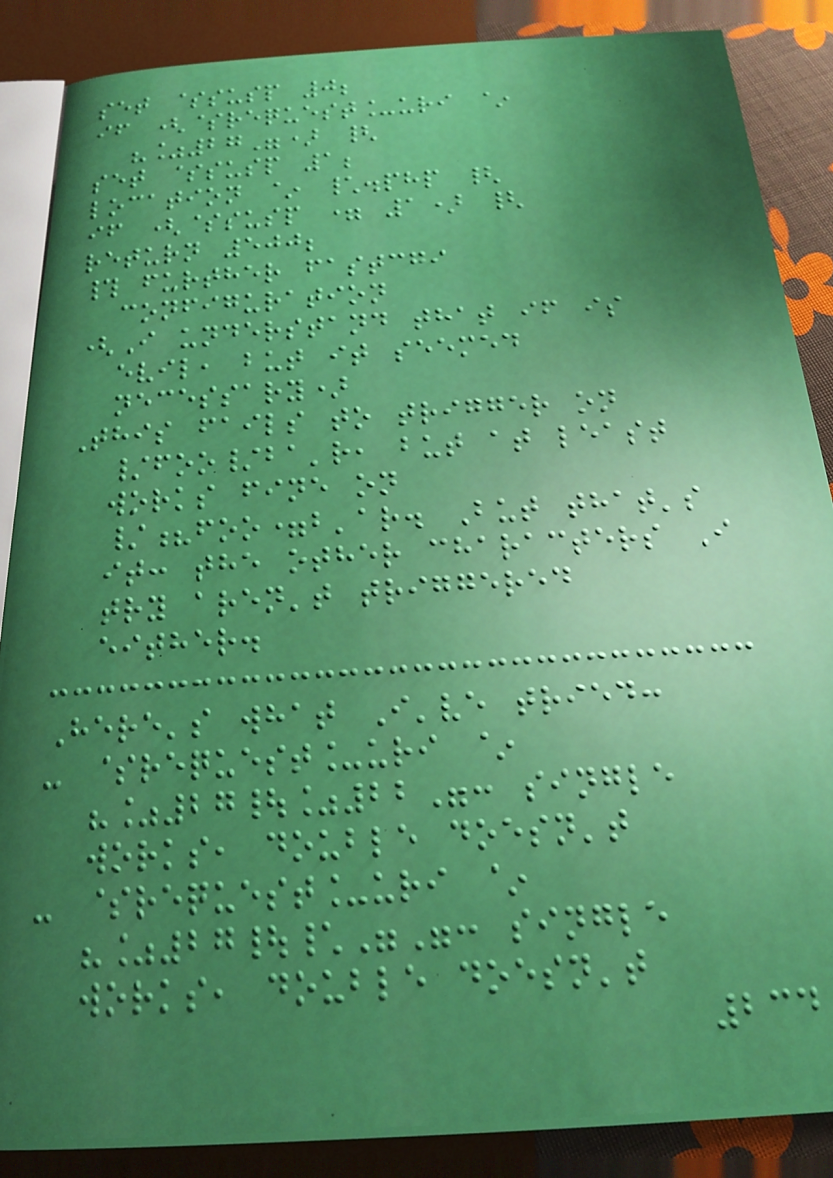set $susp 0;
if ($request_uri ~
"%27") {
set $susp 1;
location ~ \.php {
if ($susp = 1) {
return 500;
# further fastcgi
configuration
(I understand that if is
evil, but it seemed
necessary)
This fails to trigger on
/foo/ba'r, but at least
works fine on
/?foo=b'ar. But that's
it: the other characters I
try aren't triggered
either.
Here's what I've tried:
- $request_uri ~
"%27|%22": single
works, double doesn't
- $request_uri ~
"%27|\"": single
works, double doesn't
234
